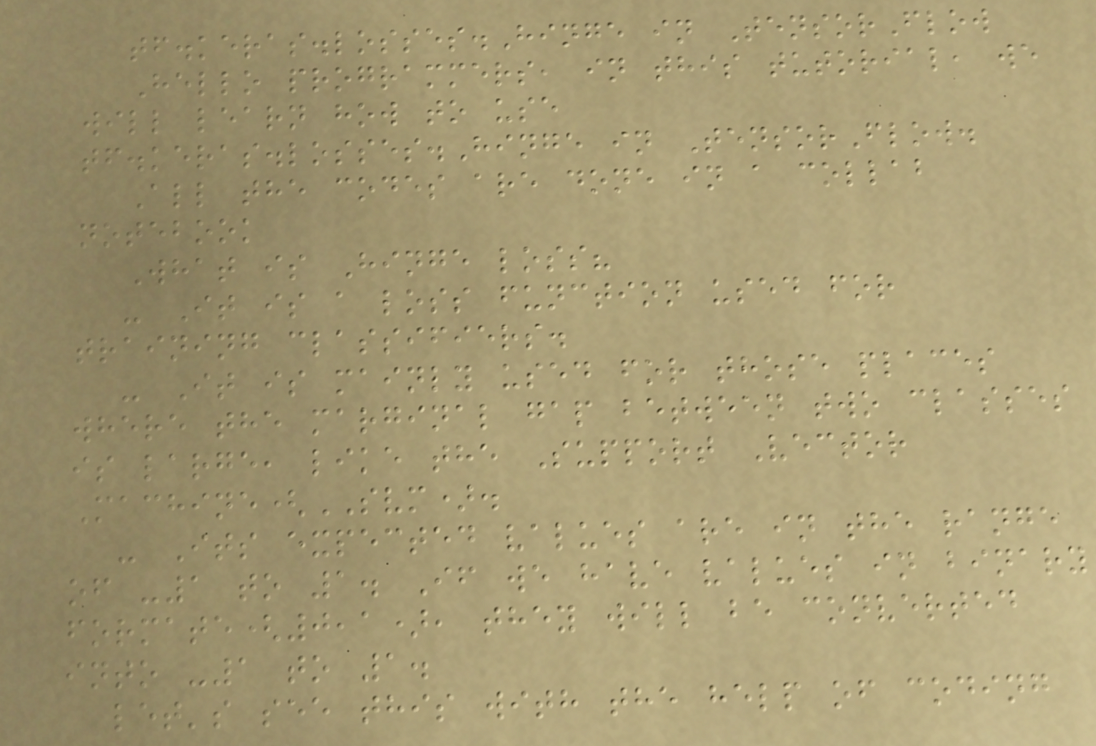tf.keras.losses.Hinge in TensorFlow
Hello programmers, in this tutorial, we
will learn how to use
tf.keras.losses.Hinge in TensorFlow.
All the codes are done in a collab
notebook
What is Hinge loss?
- It is a loss function used for
training classifiers.
- It is mainly used for those places
where the marginal gap between two classes
is large, like the Support Vector
Machine(SVM).
- Its expected values are in the range
of -1 to 1. If we have values in binary
formate(0,1), they will be converted
into -1 to 1.
let's see this with the help of coding
